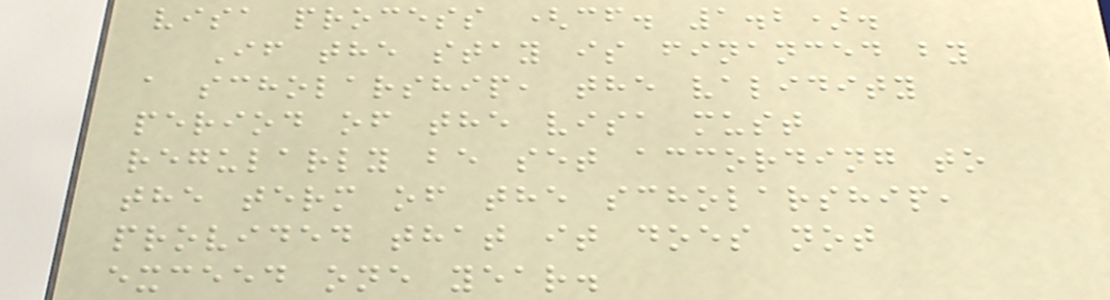visa process (cf. 1.2).
If the stay is financed by
a scholarship, the validity
period of the visa must
regularly be set according to
the term of the scholarship,
provided that it does not
exceed one year.
